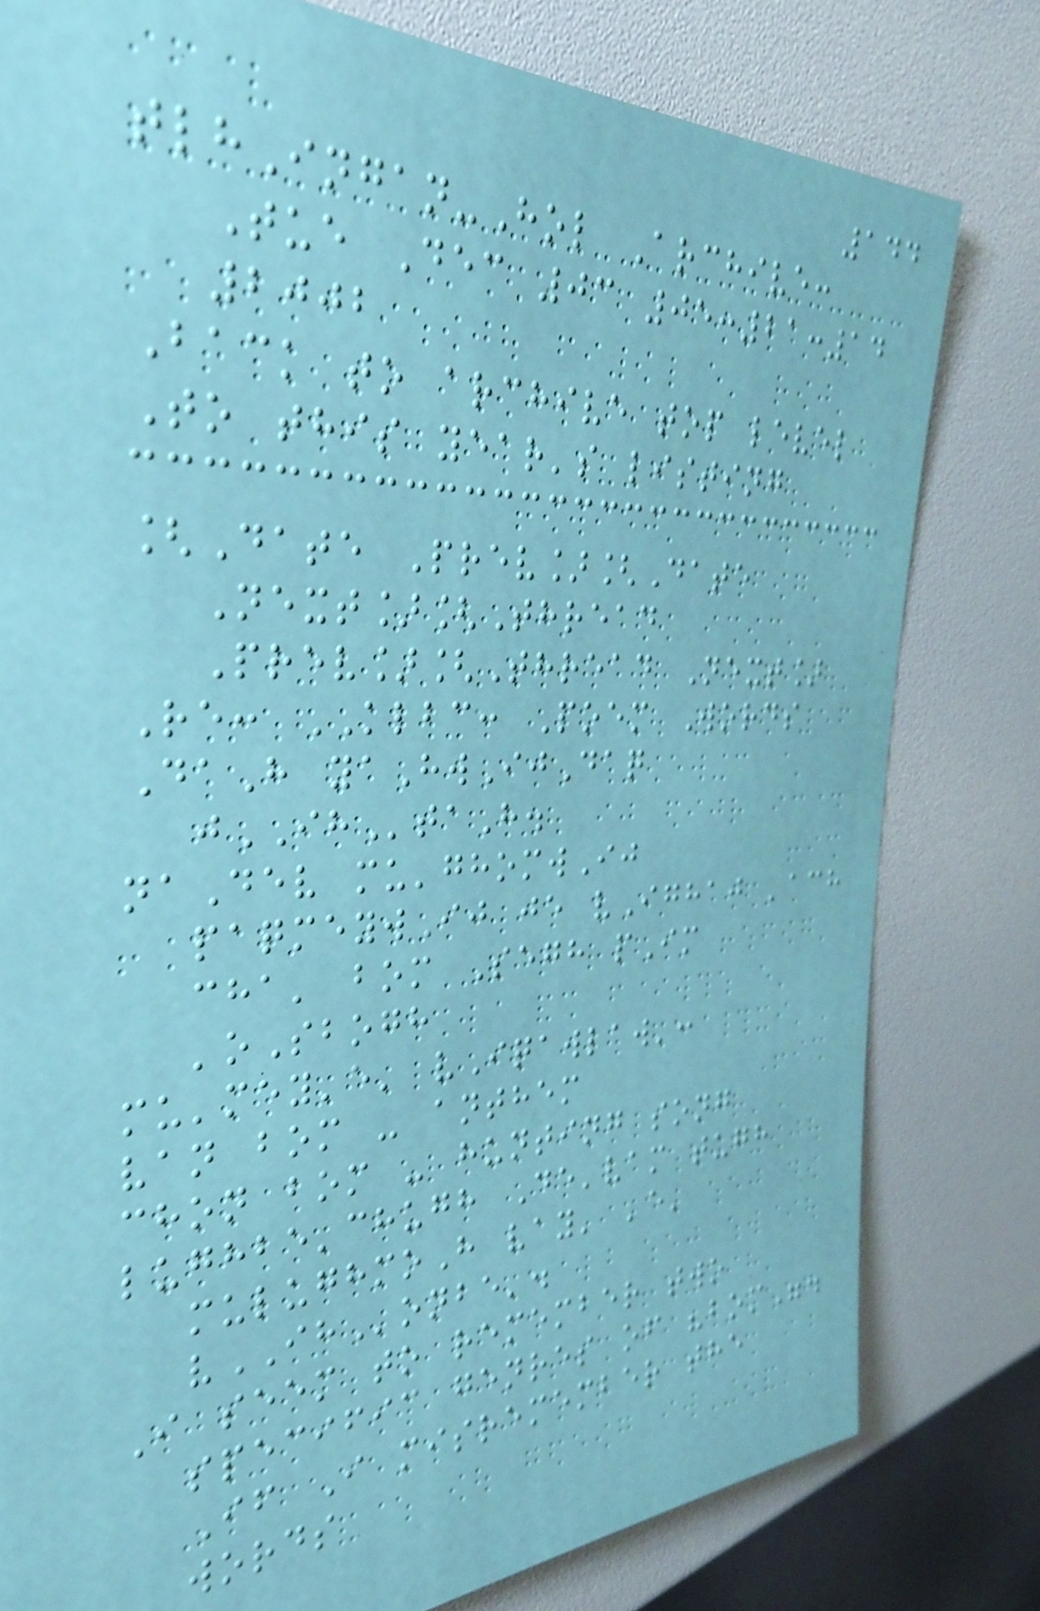144
tlhIngan-Hol Archive:
Tue Dec 03 05:21:14
2002
Back to archive top level
To this year's listing
[Date Prev][Date
Next][Thread
Prev][Thread Next]
Re: KLBC: Poem Words
DaH yaHwIjDaq
jIHtaH.
naDev mu'ghomwIj
paqmeywIj je vIghaj 'ach
cha' bom Segh pIm
'oSbogh
mu'mey'e' vIqawlaw':
van bom - anthem
chon bom - hunting song
lughbe'chugh De'vam tugh
mulughmoH vay' 'e'
vIHonbe'.
I seem to remember two
specific genres of "bom".
If I misremember the
words
